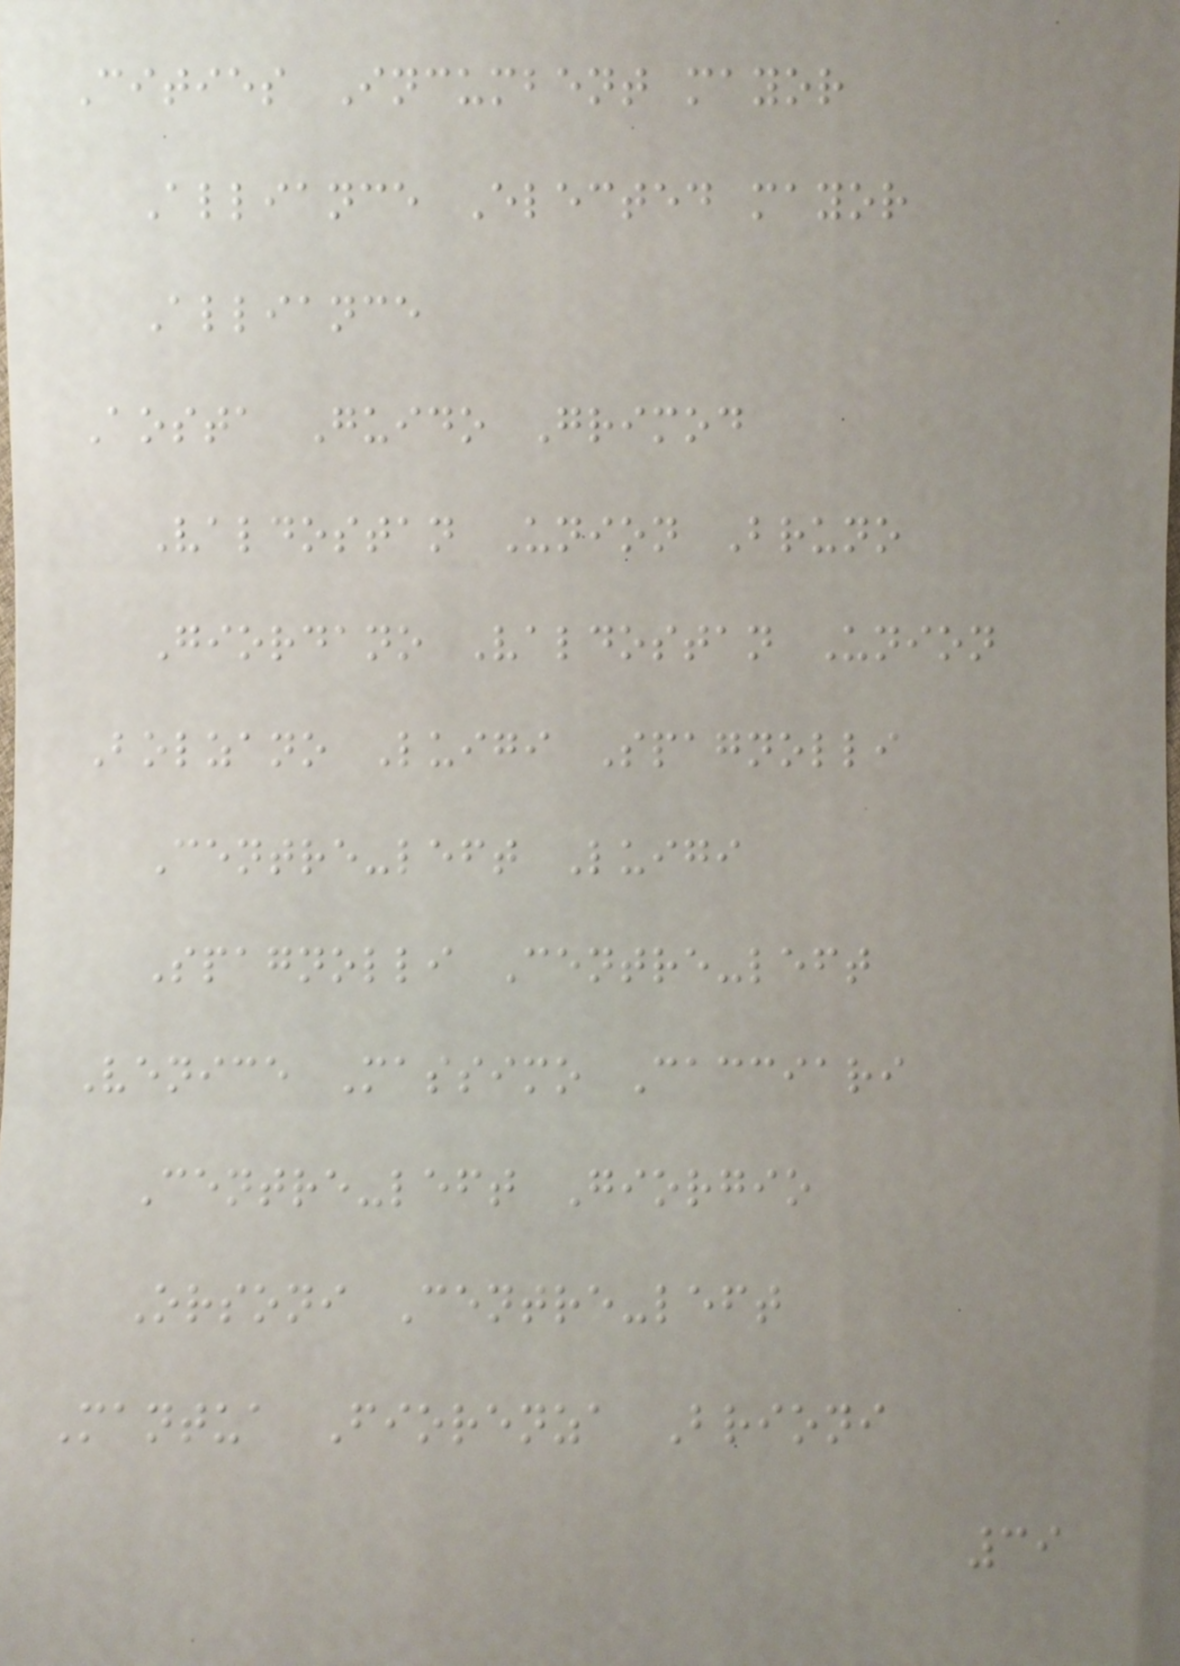Cities Incumbent mayor
Alliance Elected mayor
Alliance
Aosta Guido Grimod
Valdostan Union Bruno
Giordano Valdostan Union
Bolzano Luigi Spagnolli
Centre-left Luigi
Spagnolli Centre-left
Venice Massimo Cacciari
Centre-left Giorgio
Orsoni Centre-left
Mantua Fiorenza Brioni
39
